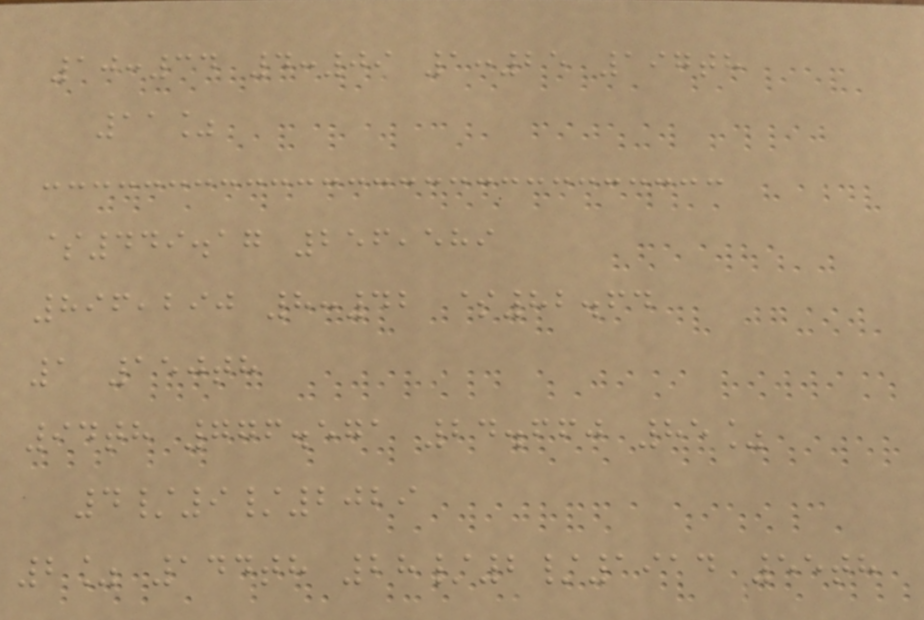10:34 4:09 1:25 197th
11%
$449.17 256,589
896,290 8:42 $82.64
1 150th
94th 776.571 24.660 85%
4/9/2029
2% 144th 28/2/1914 55th
